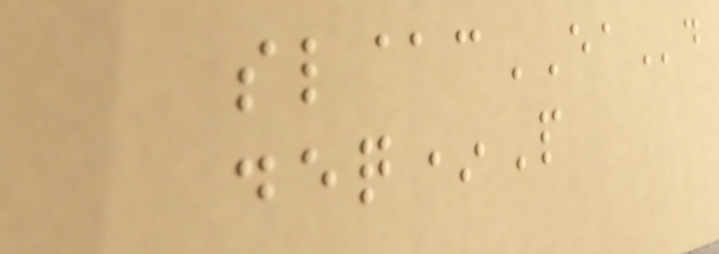sl@cEAd
deq*P
